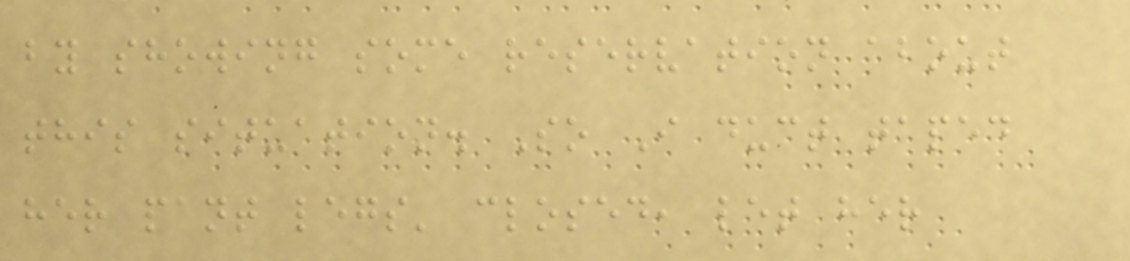by showing some reservation about
this situation. So I duct taped
her pant legs' closed, let her
